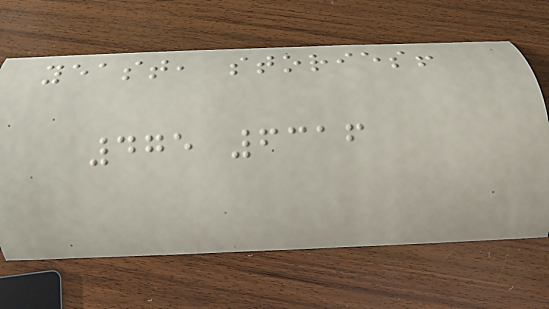yeast, stories!
475 6316
